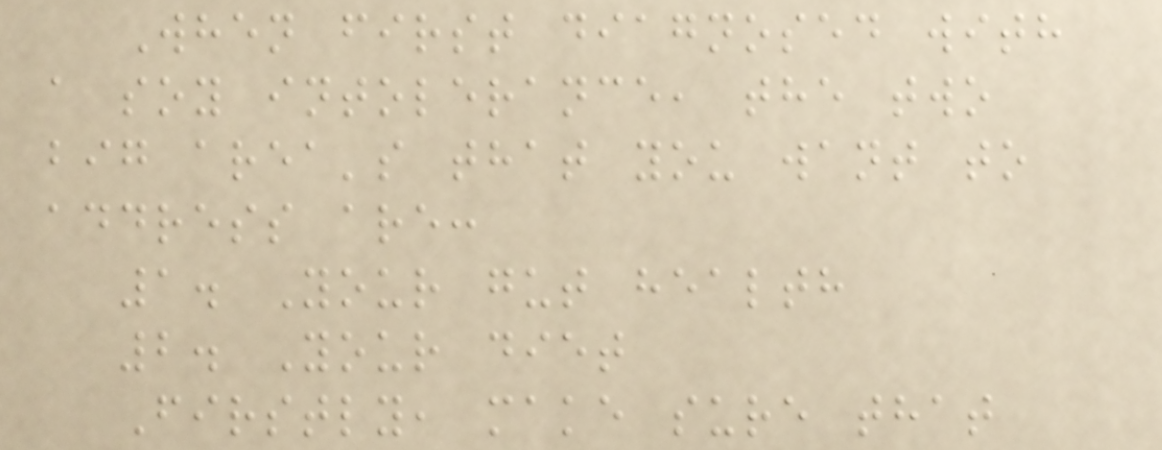When first diagnosed with
a soy intolerance, the two
big area's that you want to
address are:
1. Your gut health
2. Your diet
Firstly, make sure that
